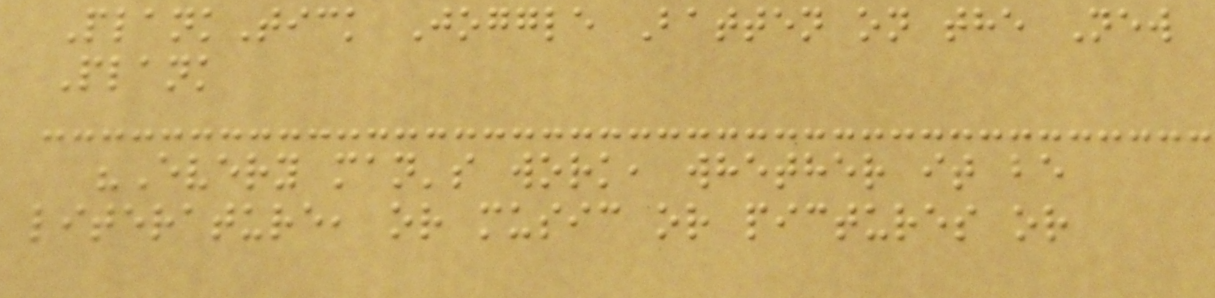PlankTick Joggle Batten on the New
Plank
"Every man's work, whether it be
literature, or music or pictures or
